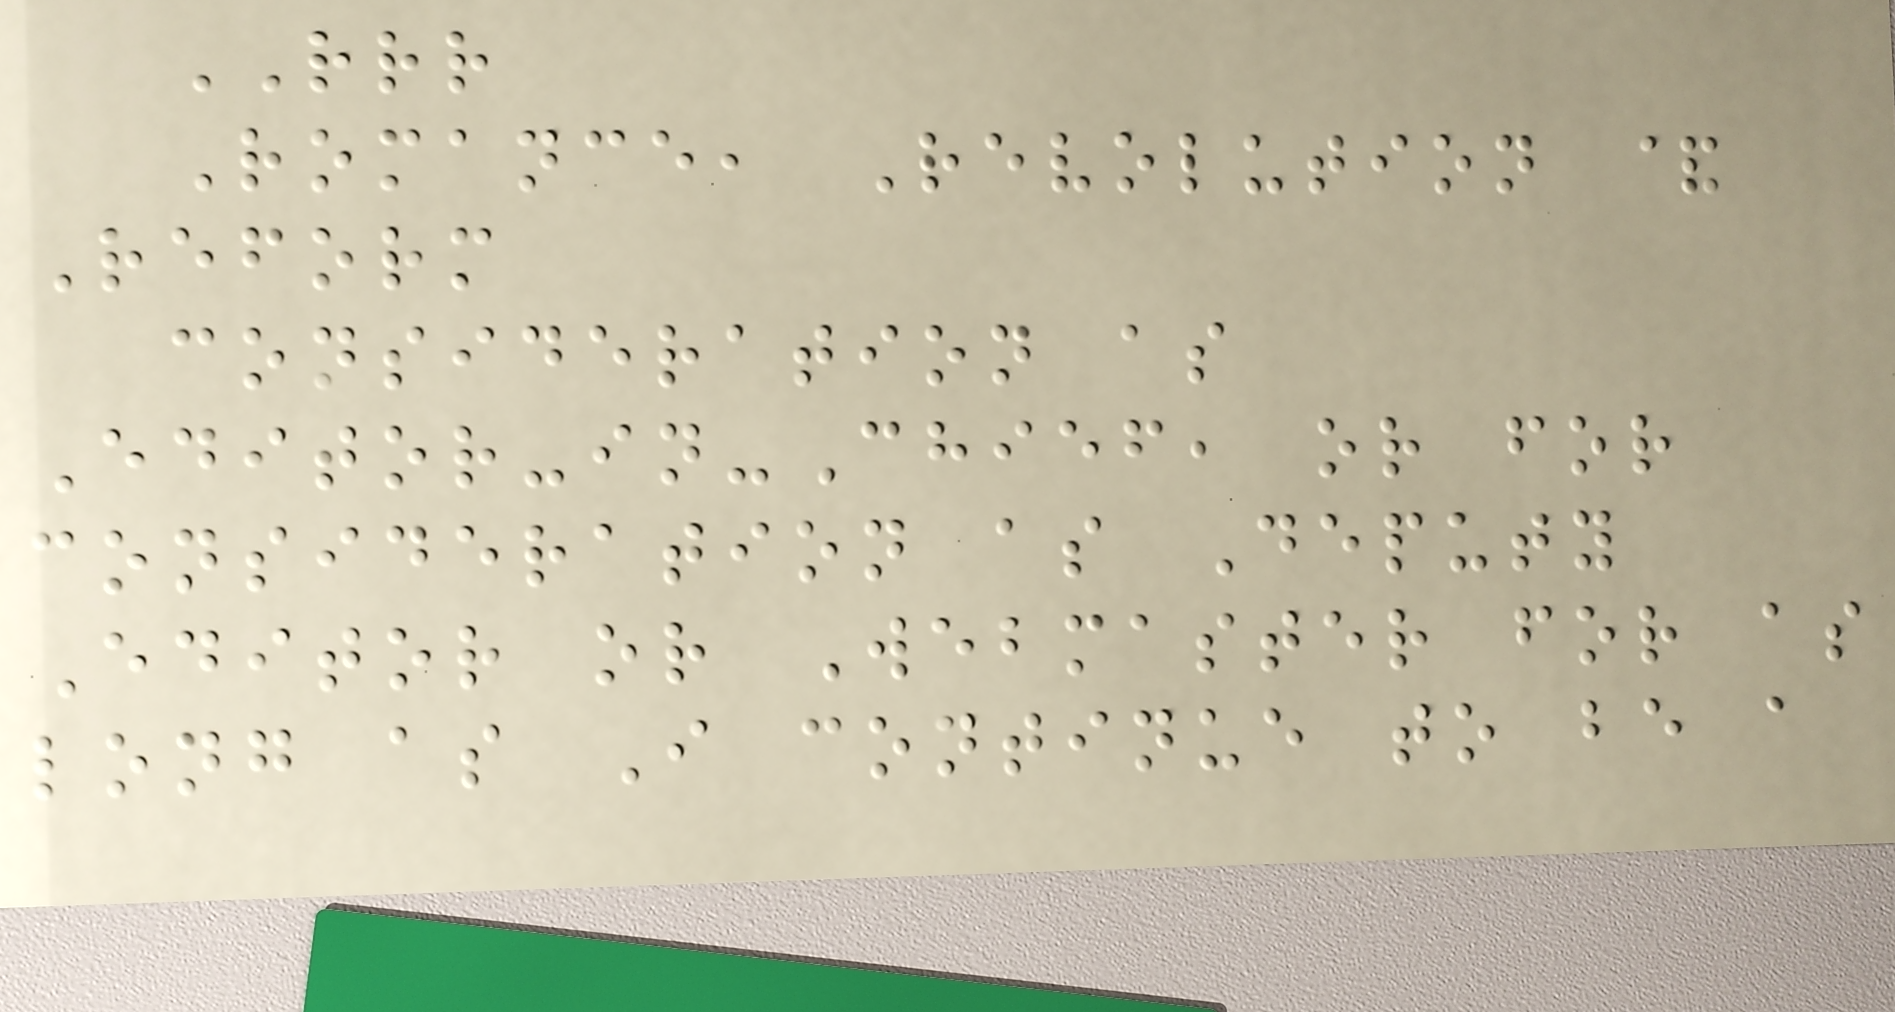RRR
Romance, Revolution &
Reform
consideration as
Editor-in-Chief, or for
consideration as Deputy
Editor or Webmaster for as
long as I continue to be a
